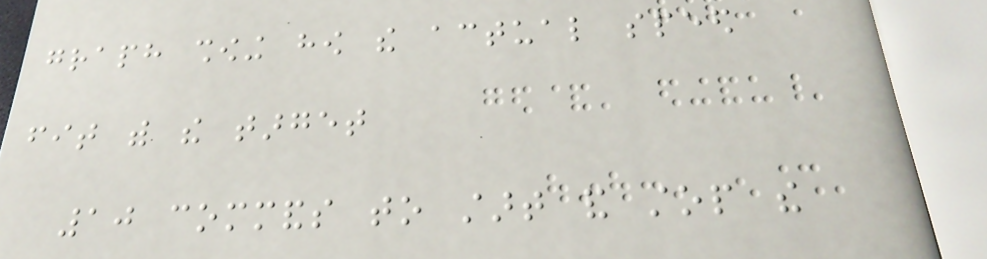graph showing how the actual speed
fit with the target
10 commands to start and stop the
